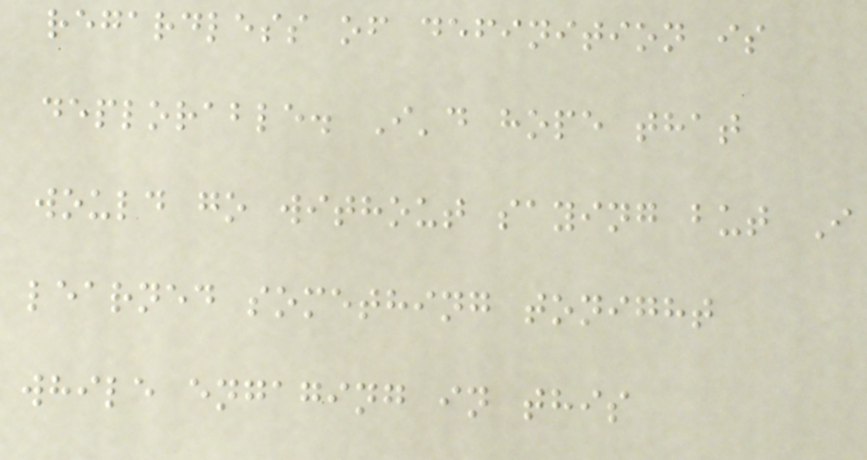regardless of definition is
deplorable. I'd hope that
would go without saying but I
learned something tonight
while engaging in this
